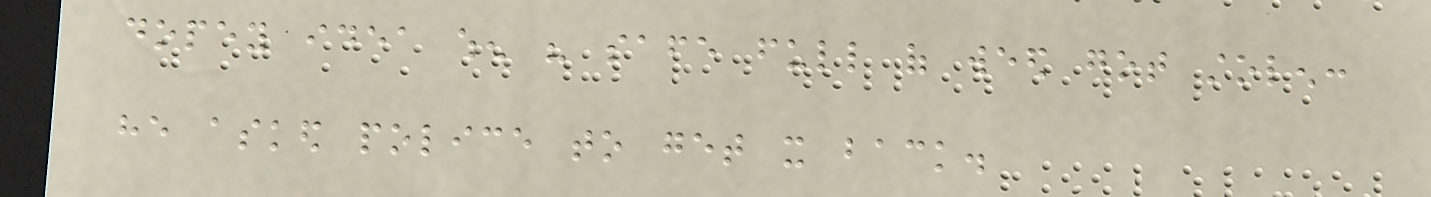dopey idea when his safe full of weed got stolen:
he asked police to get it back.
